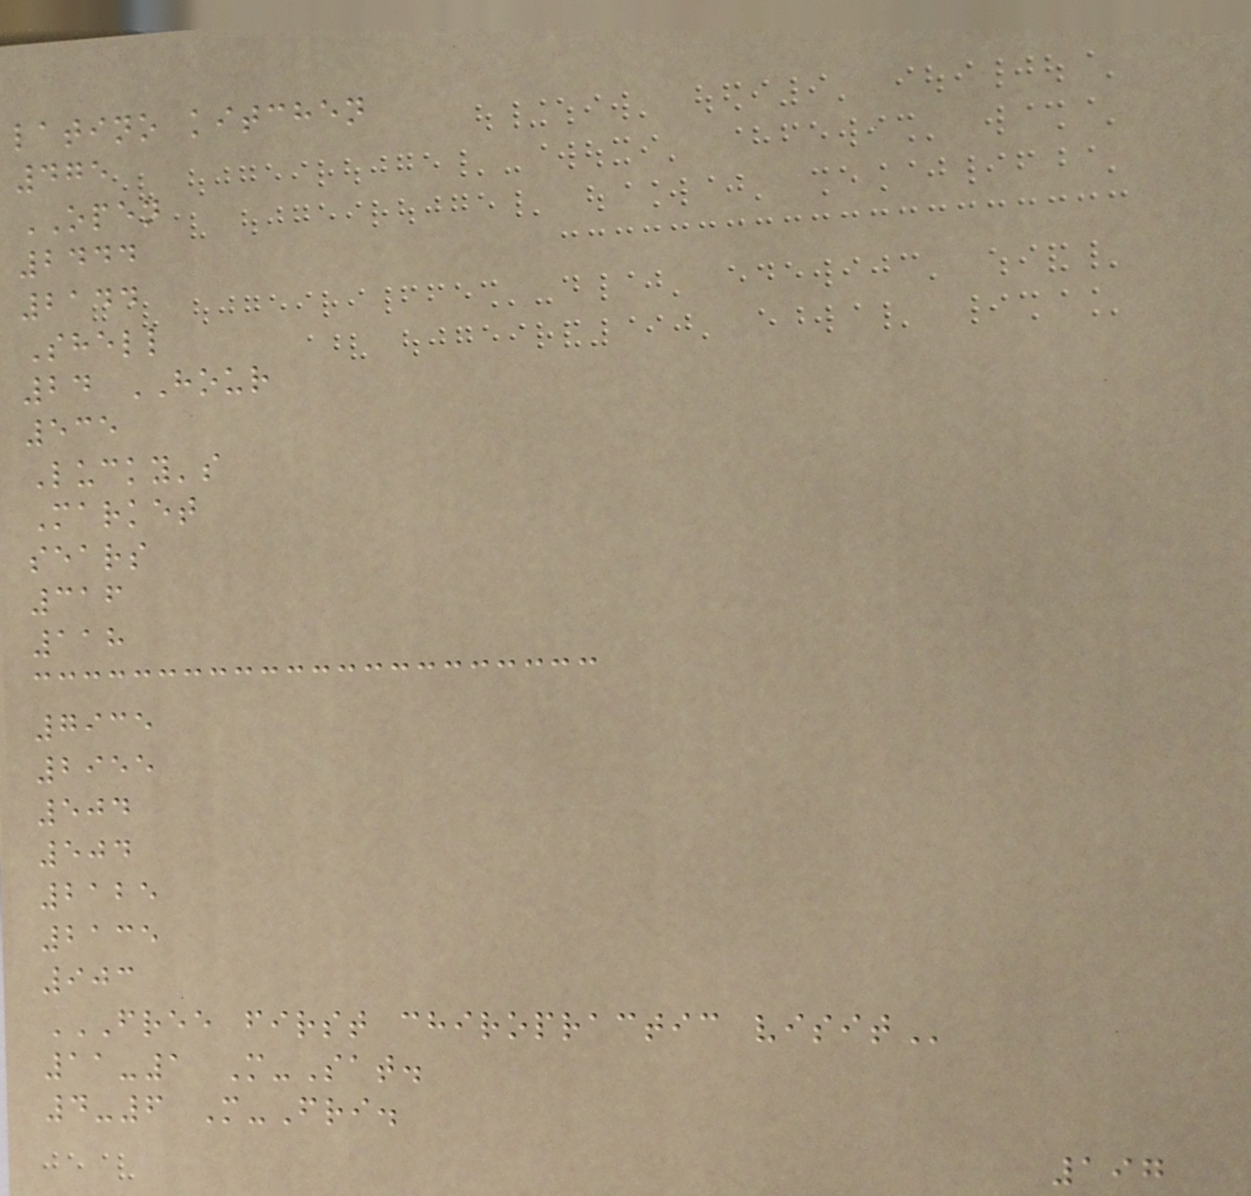latino kitchen
475
OPEN
2444
2144
Shell
24 HOUR
535
Lucky's
Market
sears
316
118
7935
2955
504
504
2125
2135
903
FREE FIRST CHIROPRACTIC VISIT
11-1 M-Sat.
4-6 M-Fri.
197
